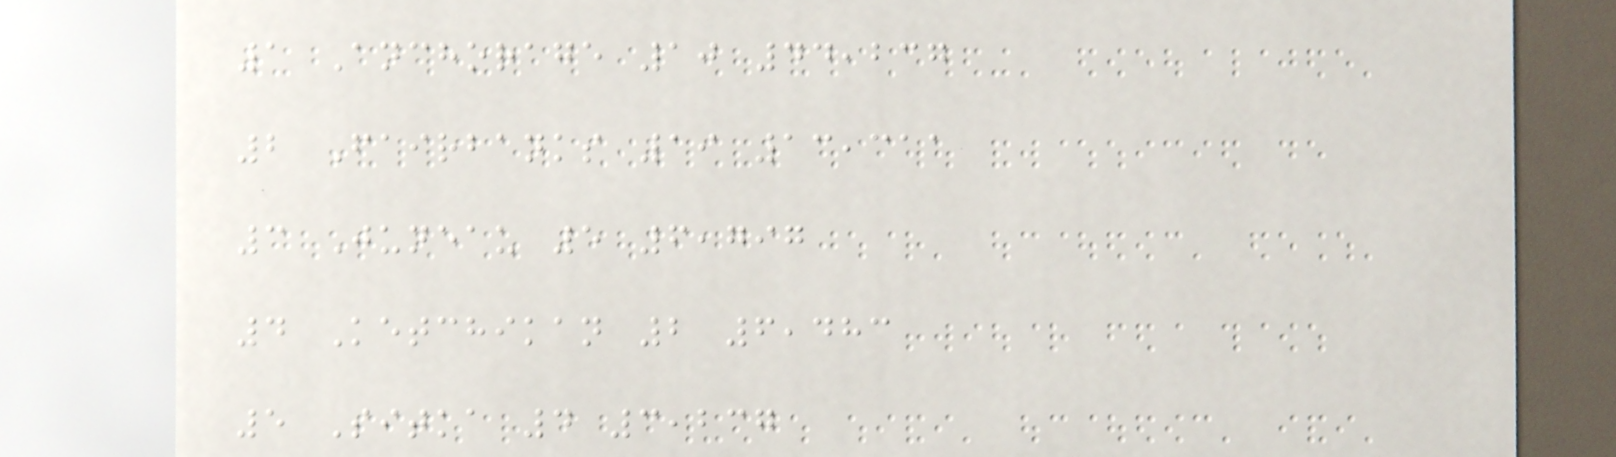1 Anchorage 10 44,237
2 Fairbanks 19 13,311
3 Juneau 5 6,797
4 Ketchikan 2 6,483
5 Sitka 4 3,237
